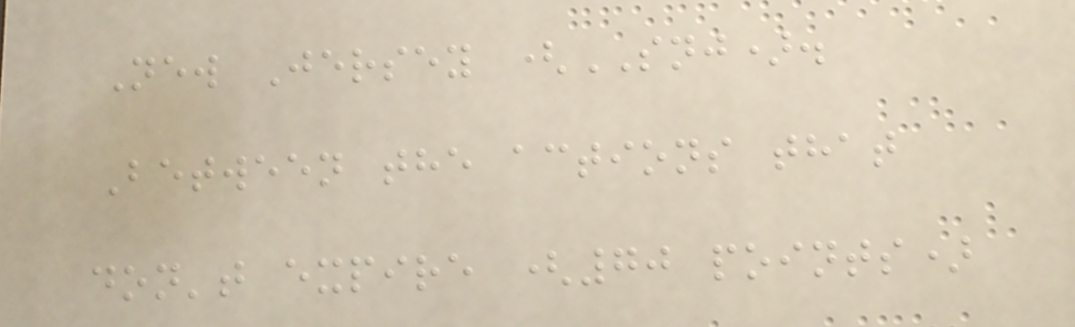New Jersey (SNJ).
Between the actions that
don't expire (70 points)
